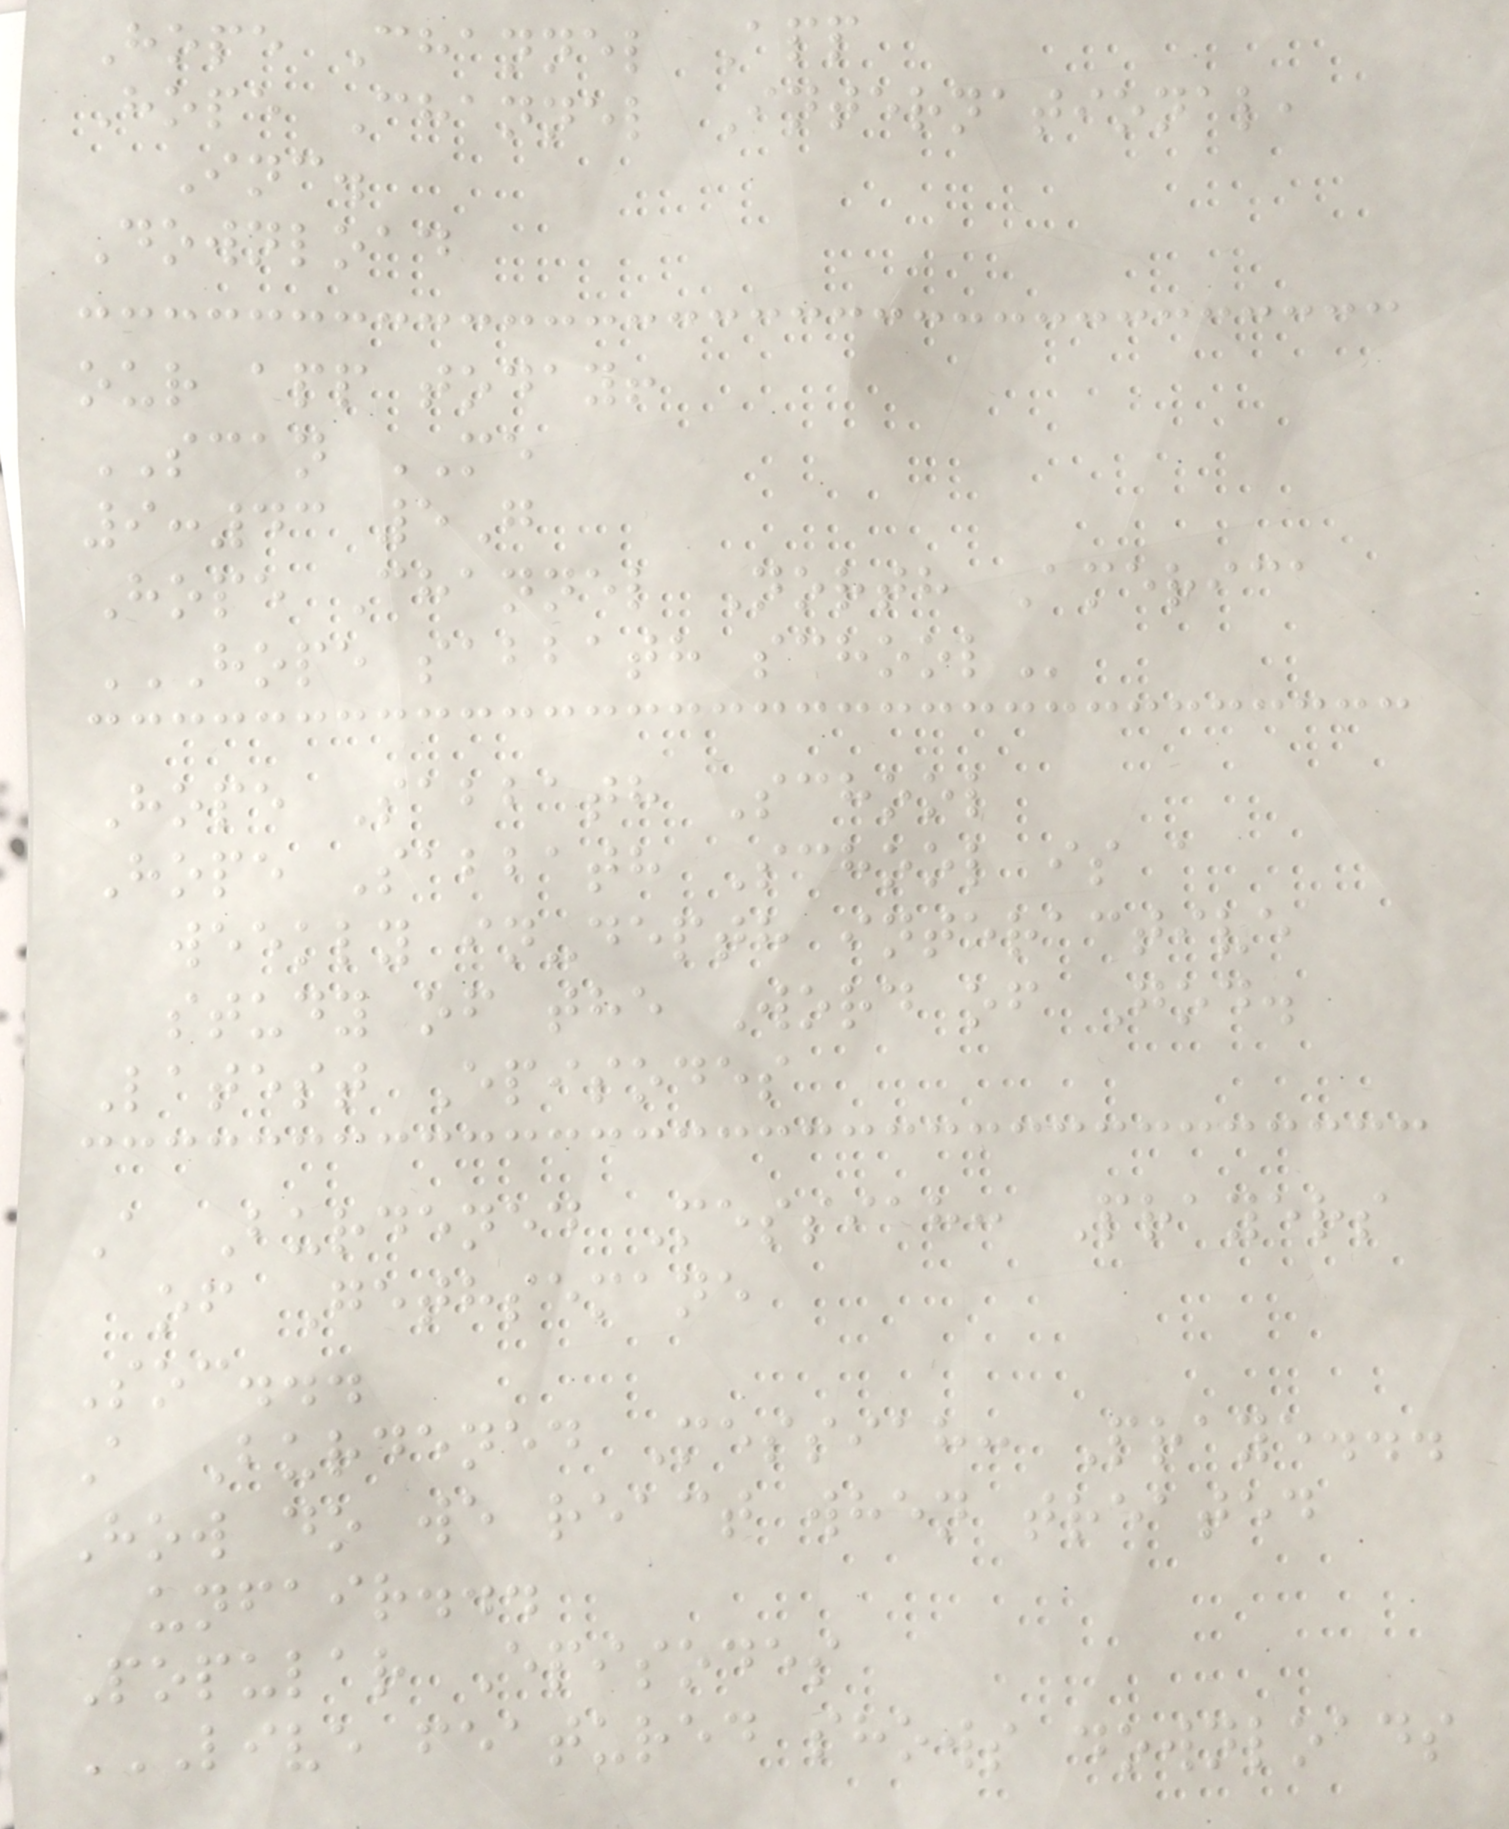Hope Channel App
Hope Channel International,
Inc.
Download
our app today!
SCAN ME
9:43 5G
Hope Channel North America
HOPE SABBATH SCHOOL
Hope Sabbath School
Hope Sabbath School is a
weekly in-depth interactive
study of the Word of God.
Latest Episodes
A Burdened Messiah: Prayers
of Gethsemane
Soc...
A Burdened Messiah: Praye...
How do we react when treated
unfair...
Popular Episodes
LIVE FEATURED SHOWS DOWNLOADS
